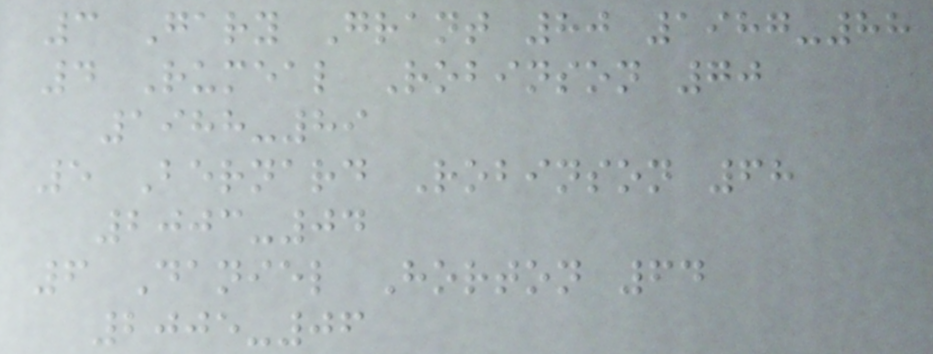3 Gary Grant 80 1987-88
4 Rumeal Robinson 70
1988-89
5 Bernard Robinson 68
2003-04
6 Daniel Horton 64
2005-06
